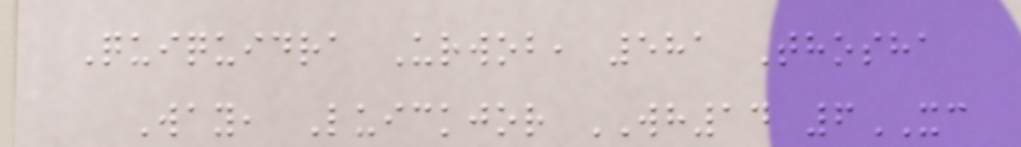Quiquidra Urwob, 581 Thosha
Way, Luickjor WH14 6XC
